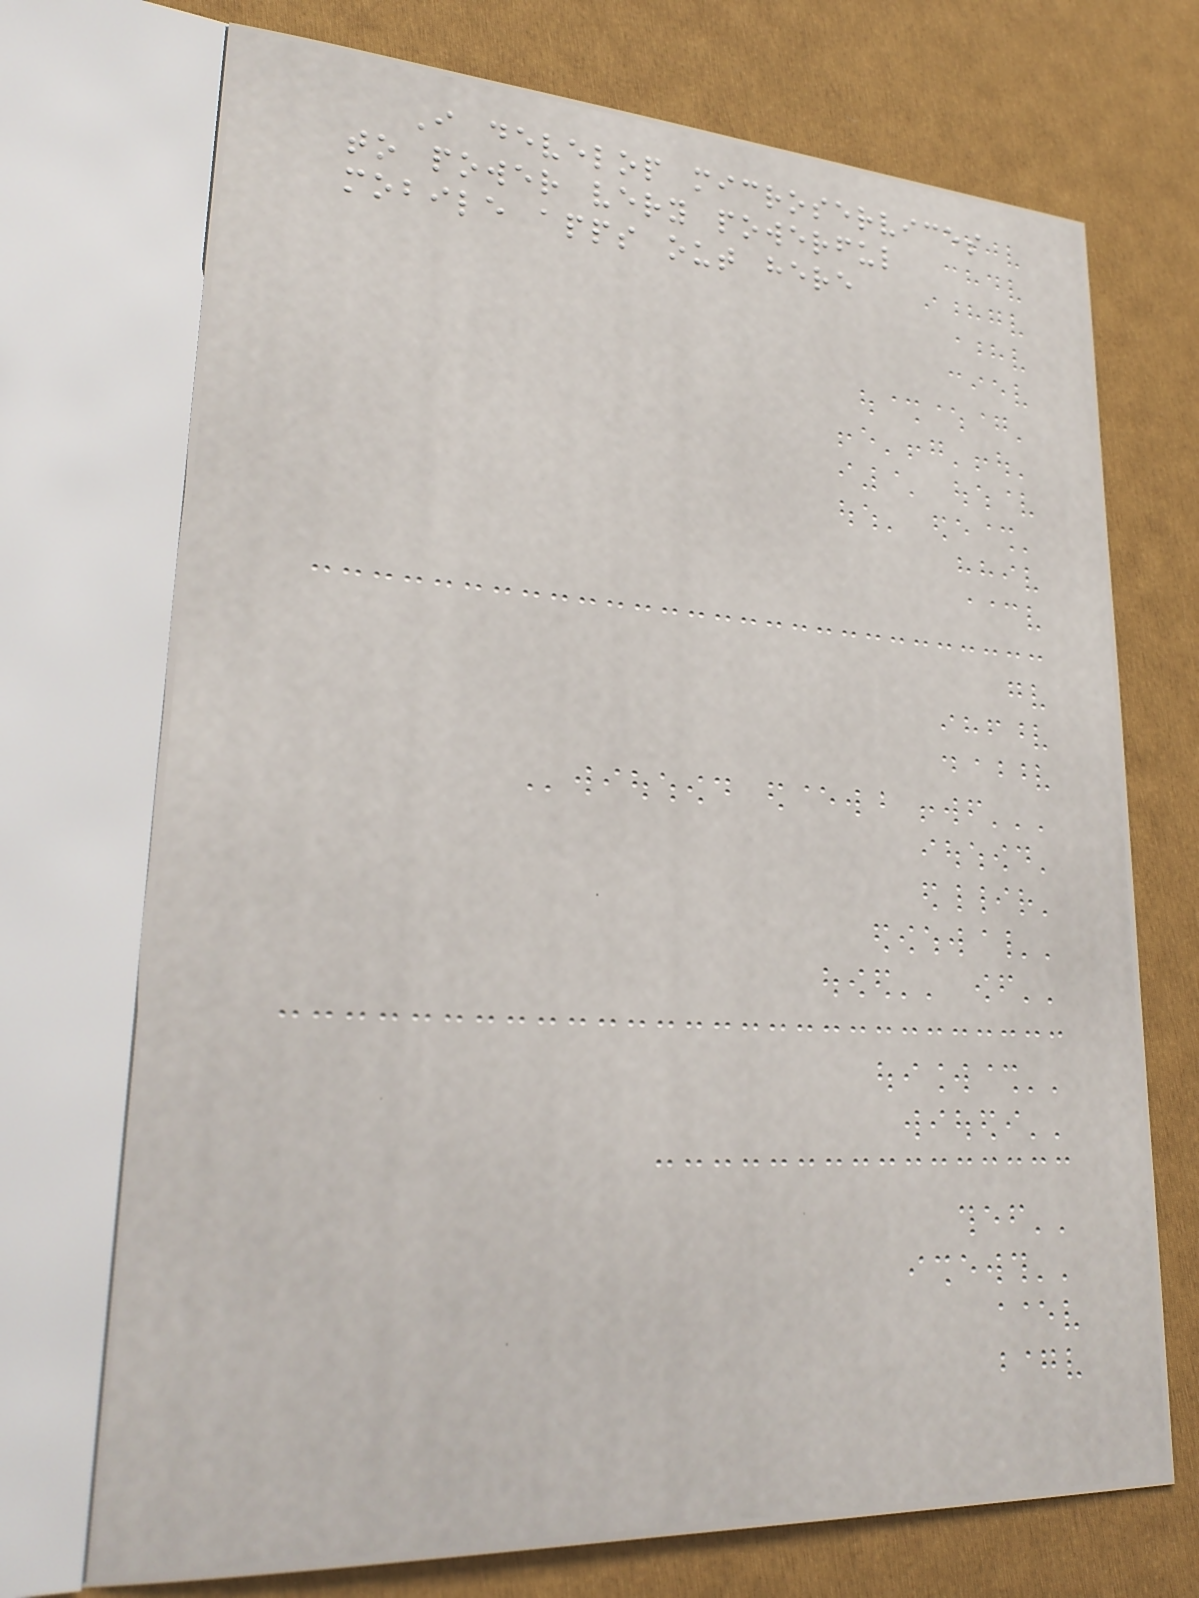I develop microservices
to power very powerful
mobile apps out here
